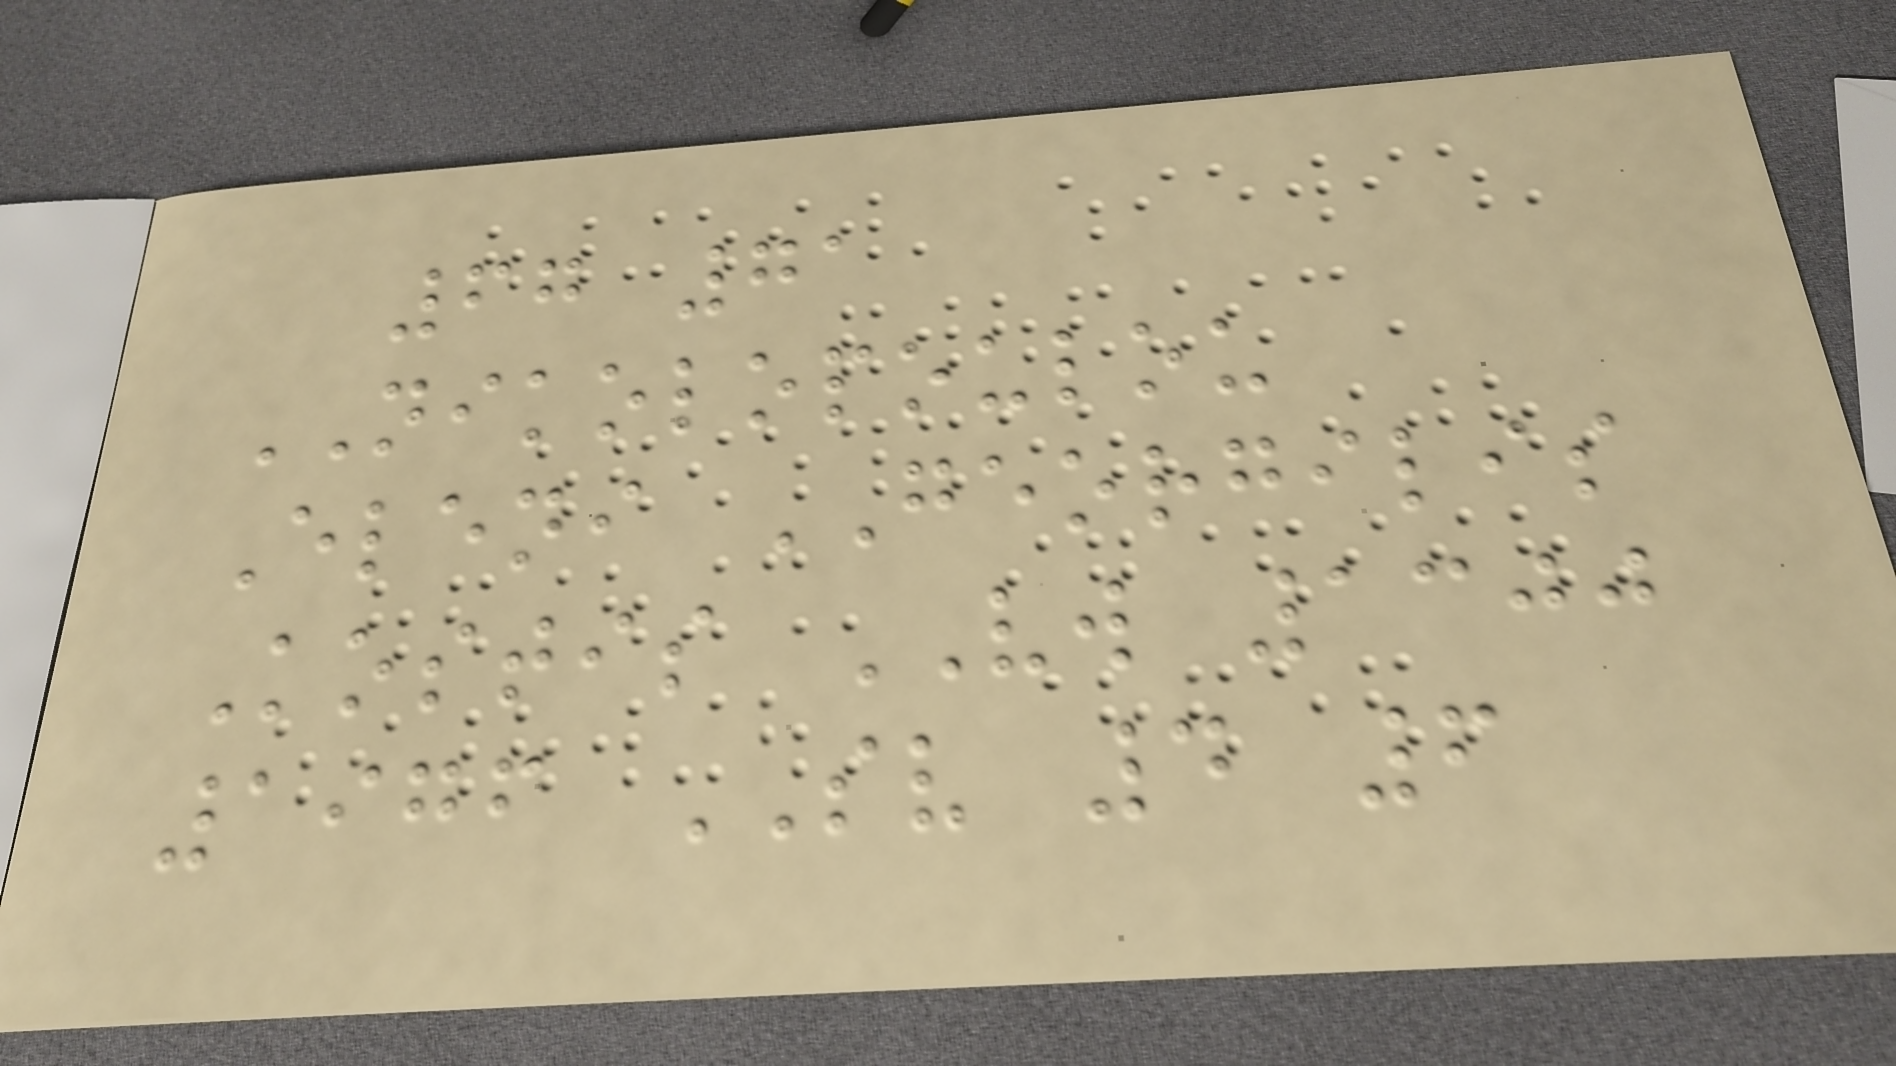67 71
NIKOLOPOULOU
Eleni GEORGILIS
Kostis VW 1300
1976 SV 4 6
